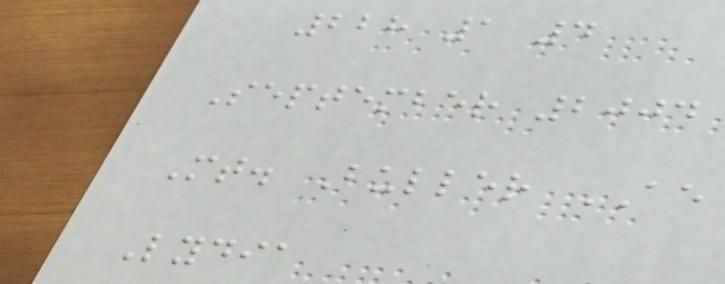228 1 4
September 2004
Mt. Buller AE
Lydia
